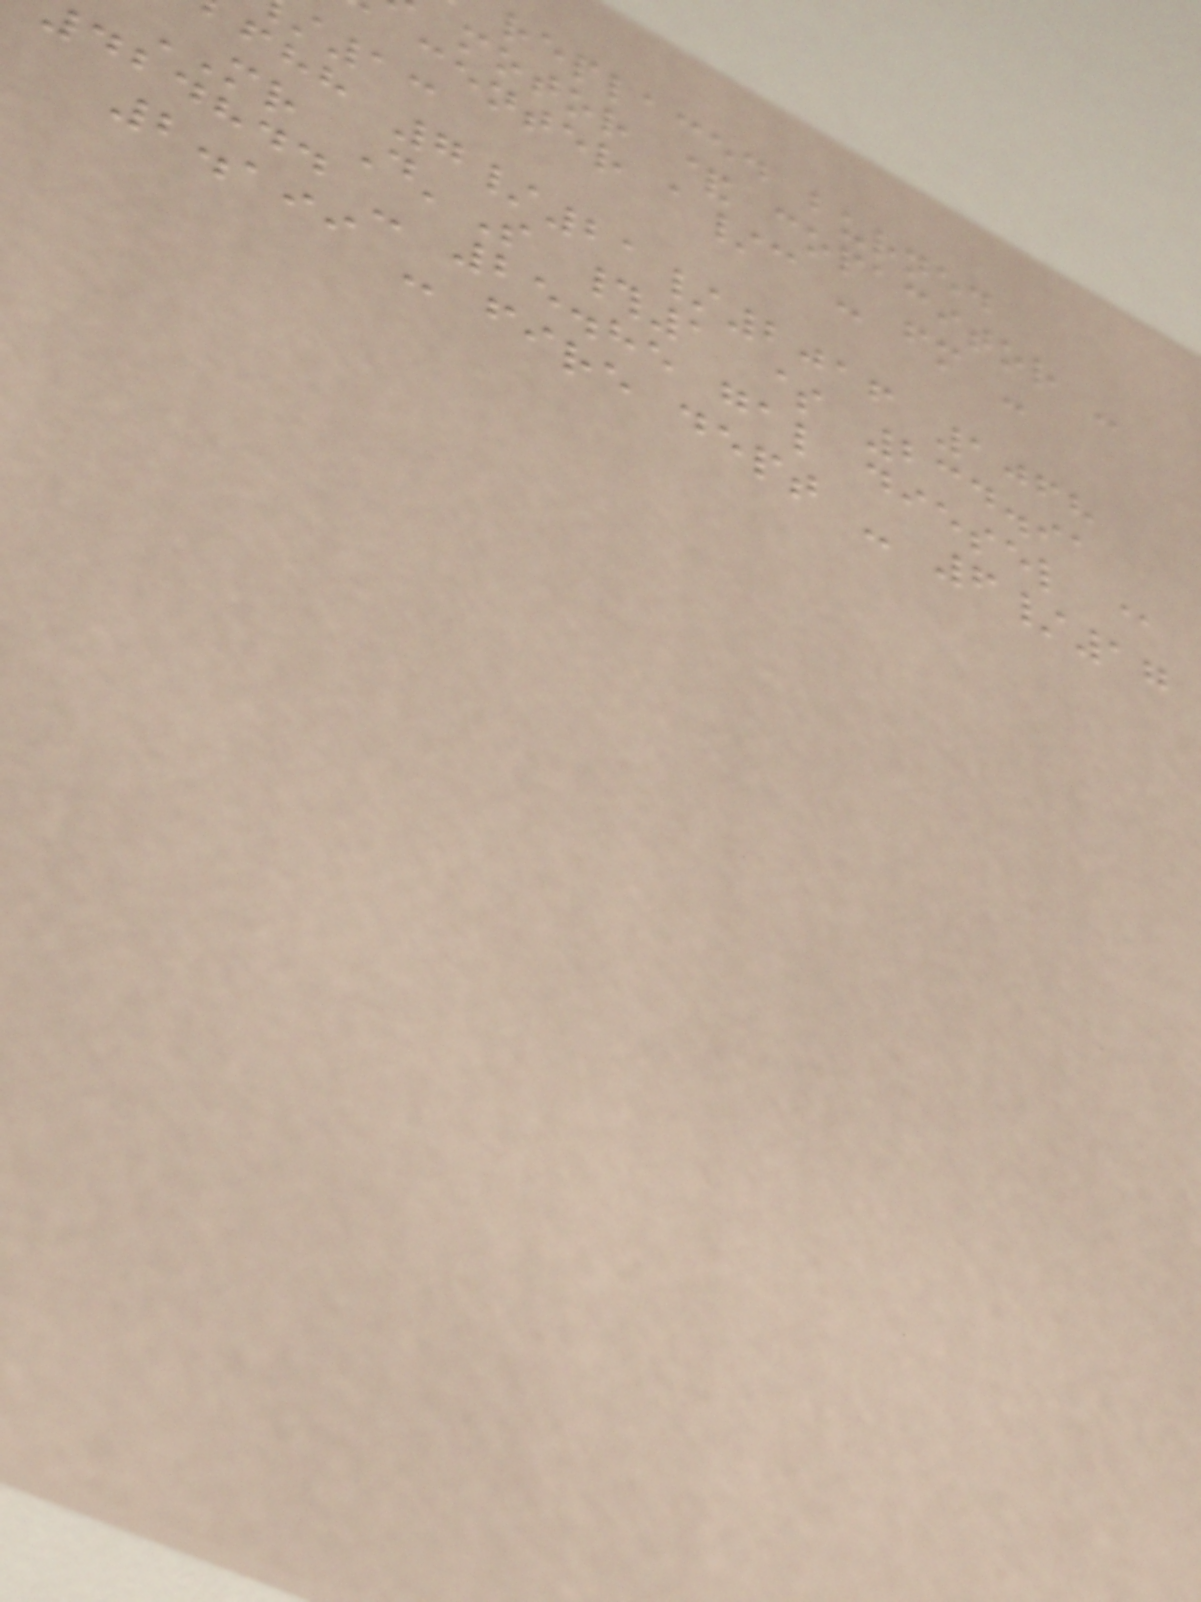replaced burned
motor & copacitor -
center a/c - fm -
fhh 7/21/2016 1068
MR D'S #1 $ 234.91
dbdhdd - 25.85 gal diesel @
2.199 - fire dept - 6/17
